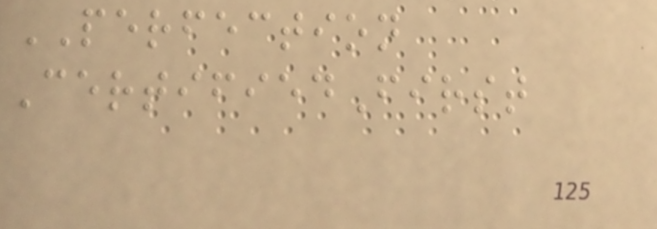PERFECTION
CertifiedFirst
